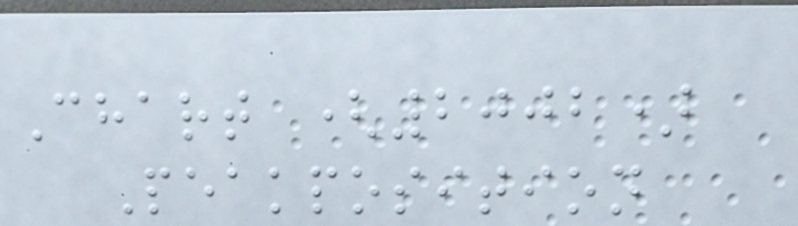Chart (2002)
Peakposition
